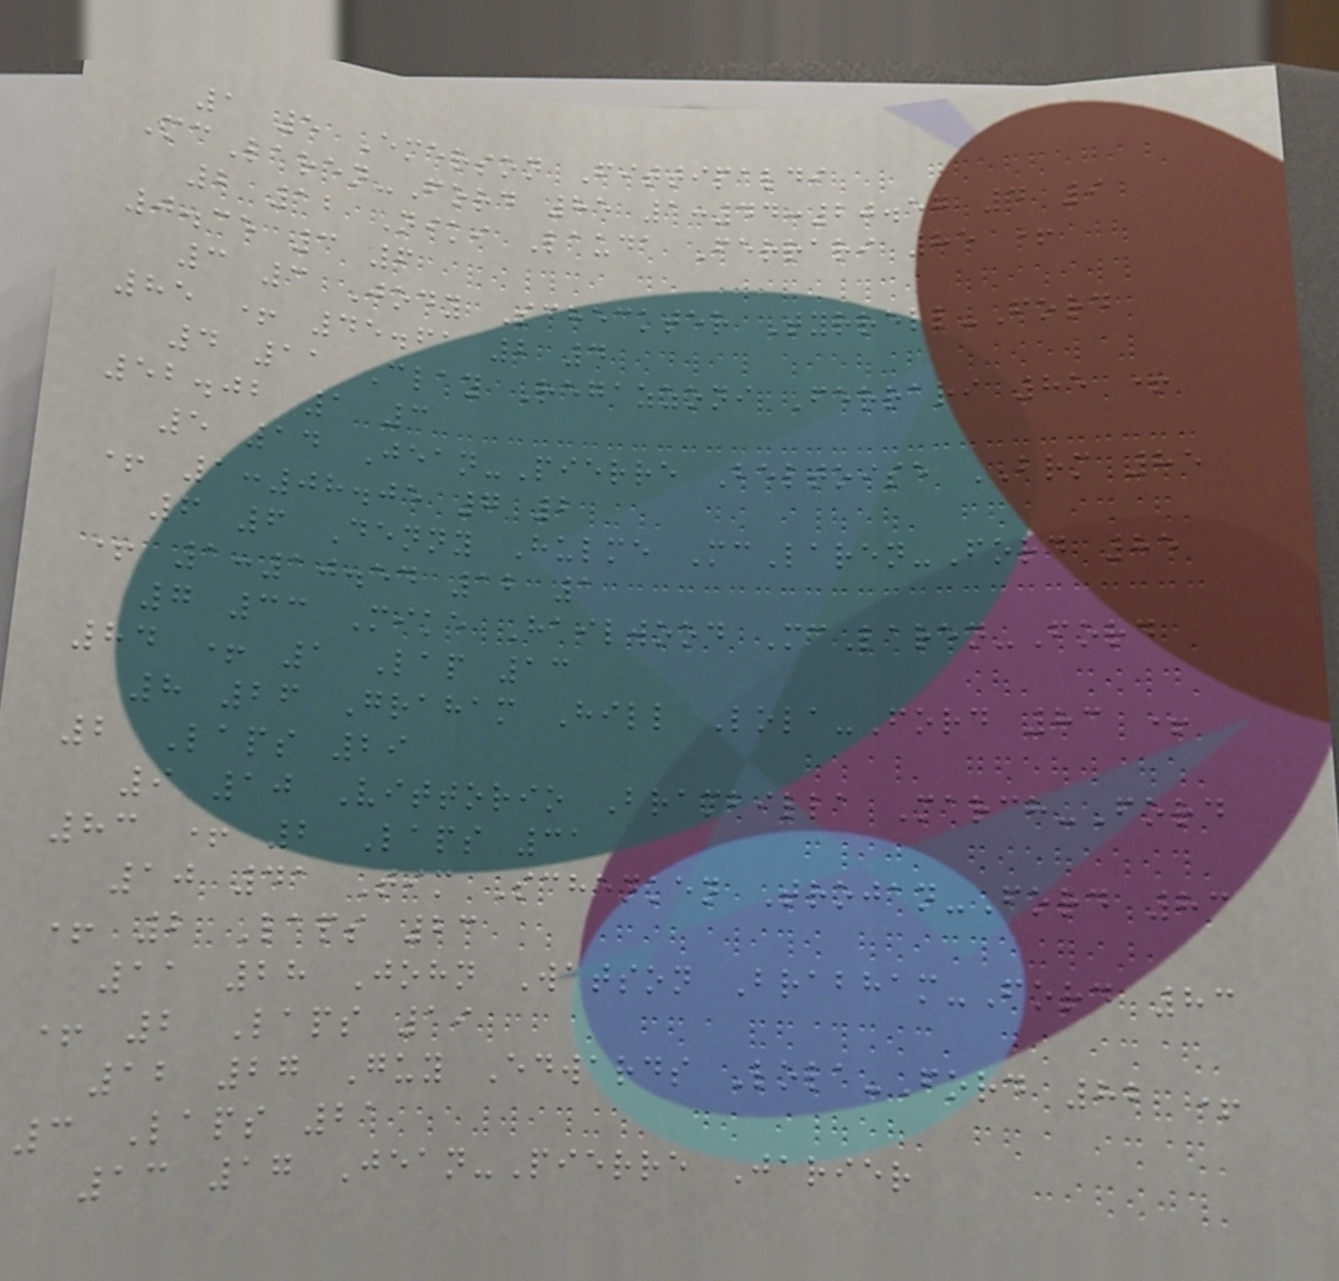1 5 Emerson Fittipaldi
McLaren-Ford 85 1:44:20.57 4 9
2 12 Niki Lauda Ferrari 85 +
0.35 3 6
3 3 Jody Scheckter Tyrrell-Ford
85 + 45.61 2 4
4 11 Clay Regazzoni Ferrari 85 +
52.02 1 3
5 14 Jean-Pierre Beltoise BRM 85
+ 1:08.05 7 2
6 6 Denny Hulme McLaren-Ford 85
+ 1:10.54 12 1
7 33 Mike Hailwood McLaren-Ford
84 + 1 Lap 13
8 26 Graham Hill Lola-Ford 83 +
2 Laps 29
9 10 Vittorio Brambilla March-Ford
83 + 2 Laps 31
10 41 Tim Schenken Trojan-Ford 83
+ 2 Laps 23
11 28 John Watson Brabham-Ford 83
+ 2 Laps 19
12 27 Guy Edwards Lola-Ford 82 +
3 Laps 21
13 17 Jean-Pierre Jarier
